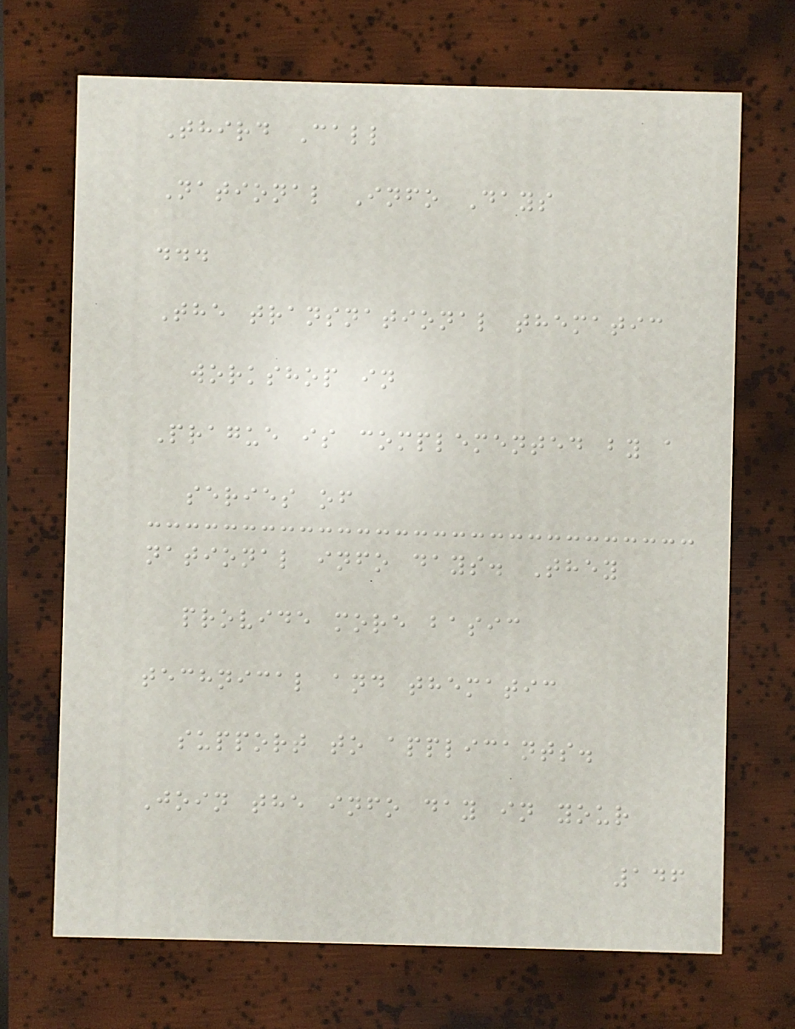Third Call
National Info Days
...
The transnational thematic
workshop in
Prague is complemented by a
series of
national info days. They
provide more basic
technical and thematic
support to applicants.
Join the info day in your
146
